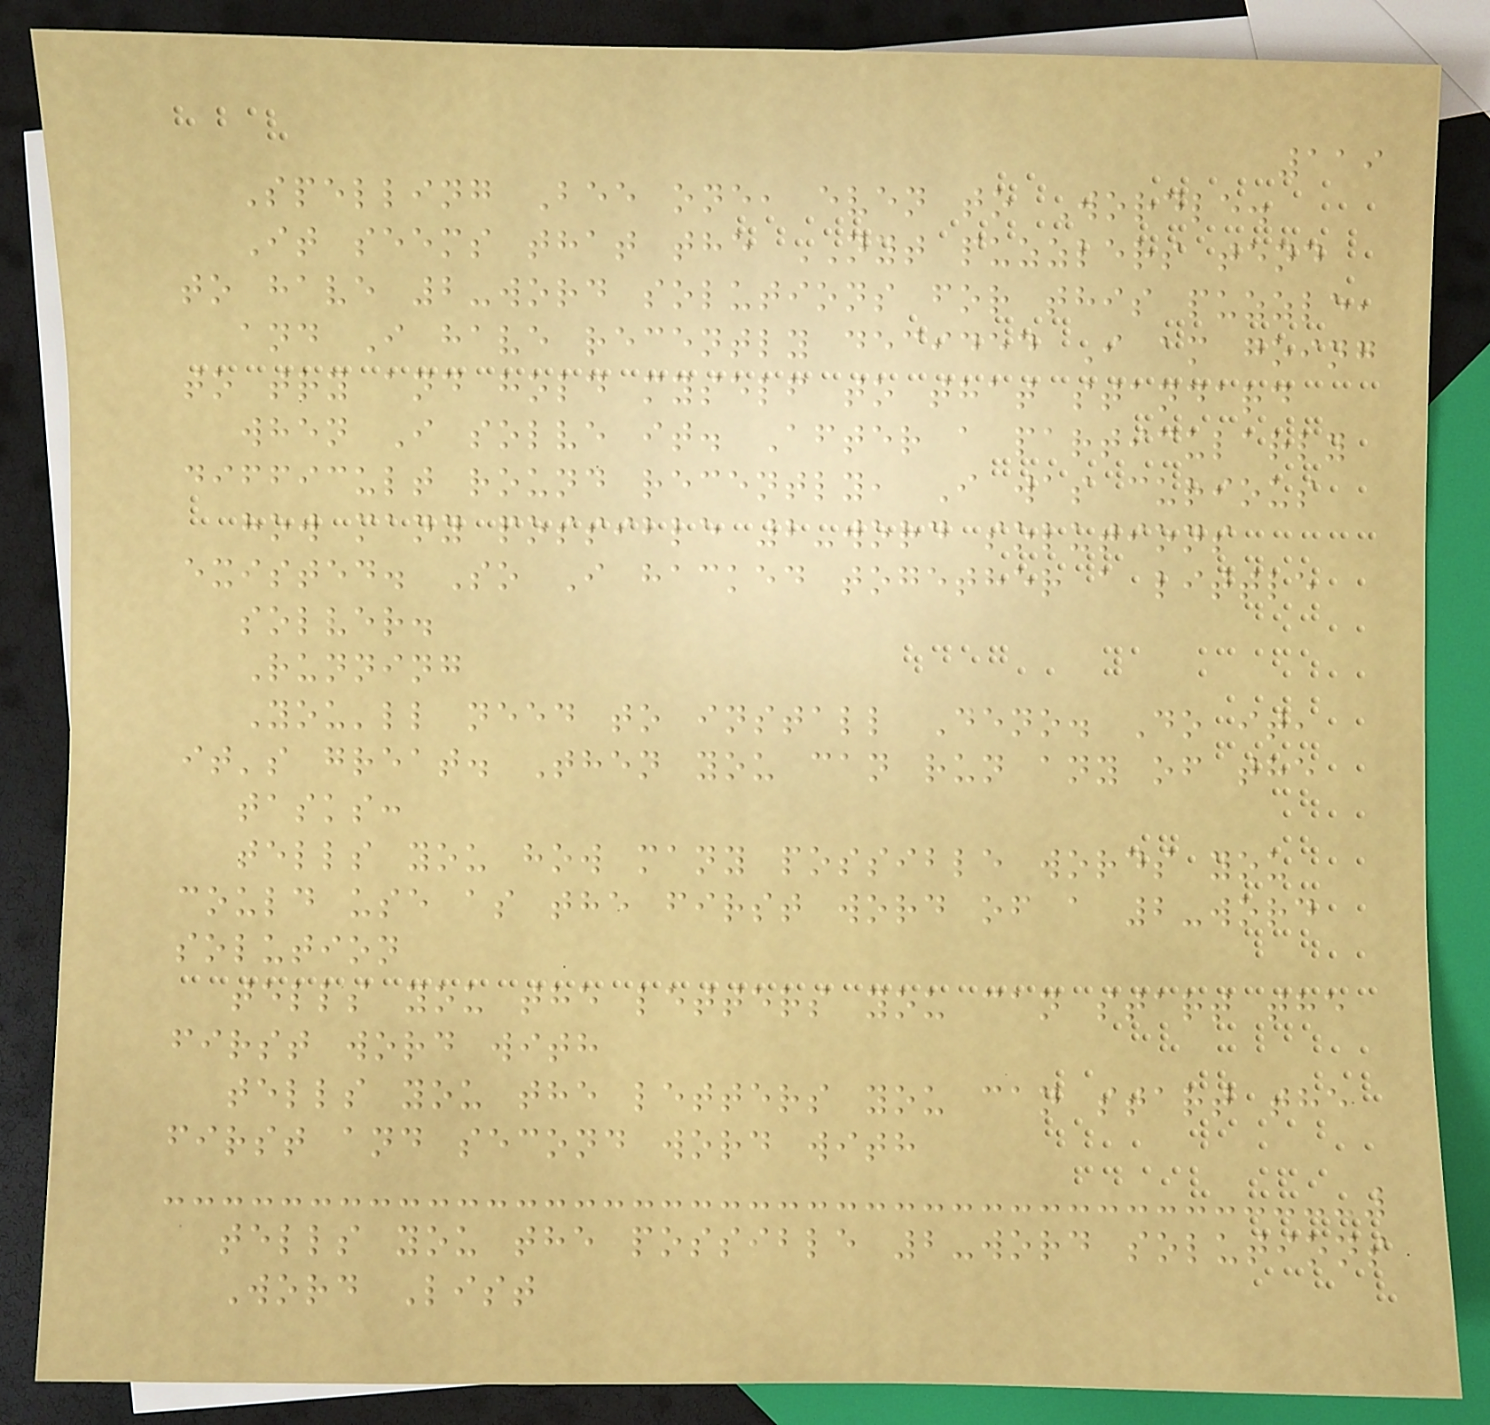119
Spelling Bee one, even to Wordle.
It seems that the NYT puzzlers tend
to have 2-word solutions for this puzzle,
and I have recently decided I am going
to try and hold myself to that standard
when I solve it. After a particularly
difficult round recently, I was curious
how many possible 2-word solutions
existed. So I hacked together a little
solver.
Running
You'll need to install Deno. Do it,
it's great. Then you can run any of the
tasks:
tells you how many possible words you
could use as the first word of a 2-word
solution
tells you the letters you can start the
first word with
tells you the letters you can start the
first and second word with
tells you the possible 2-word solutions
Word List
